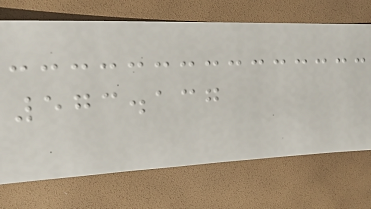573.137
